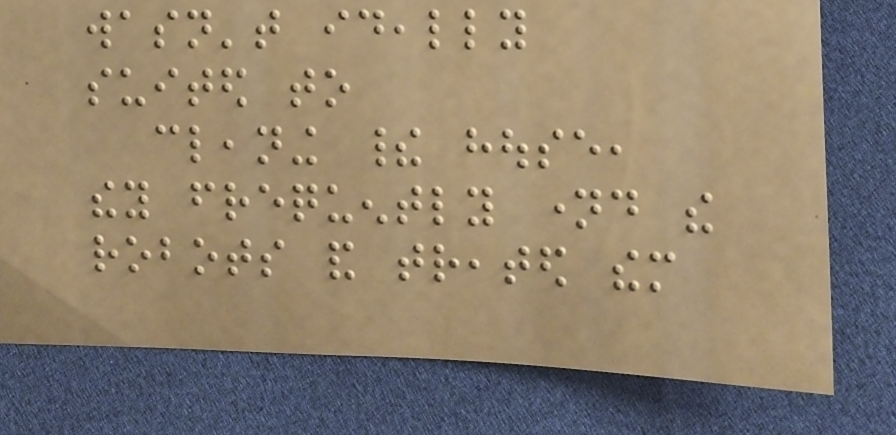wasn't ideally
suited to
cleaning their house,
they frequently named the
robots and treated them
